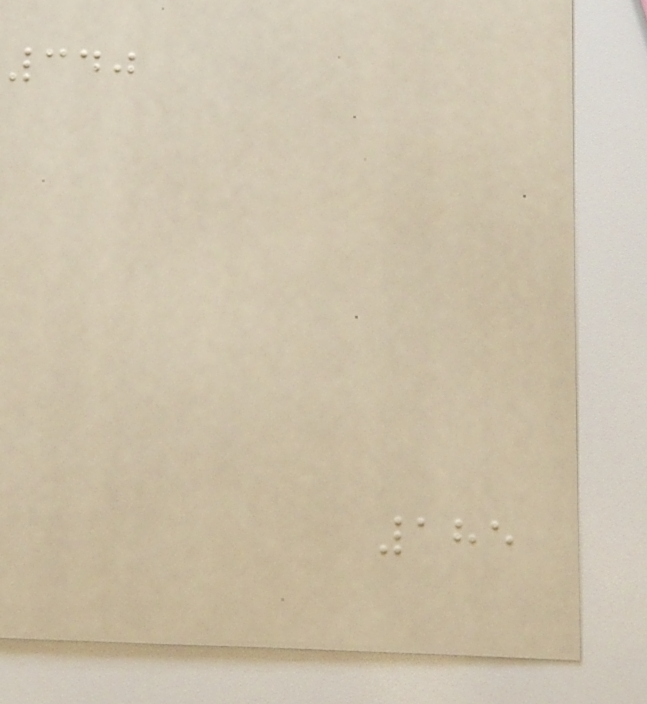340
185
